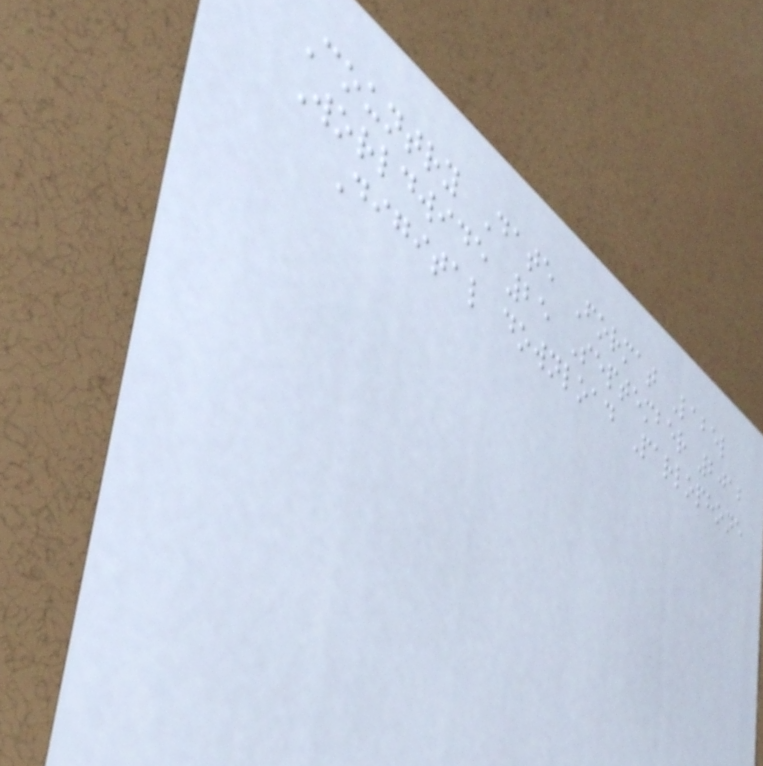Country Date Format Label
Worldwide 25 September 2012
Digital download Parlophone
